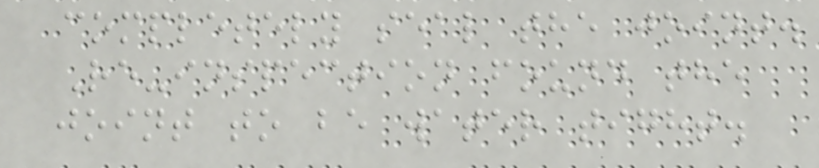completely seal the joint.
Re-inspection found the
joint to be water tight.
